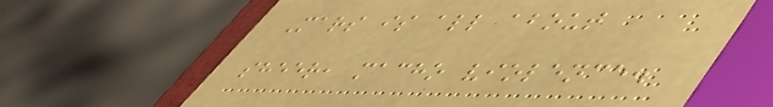Mars is all about
sheer, macho violence.
